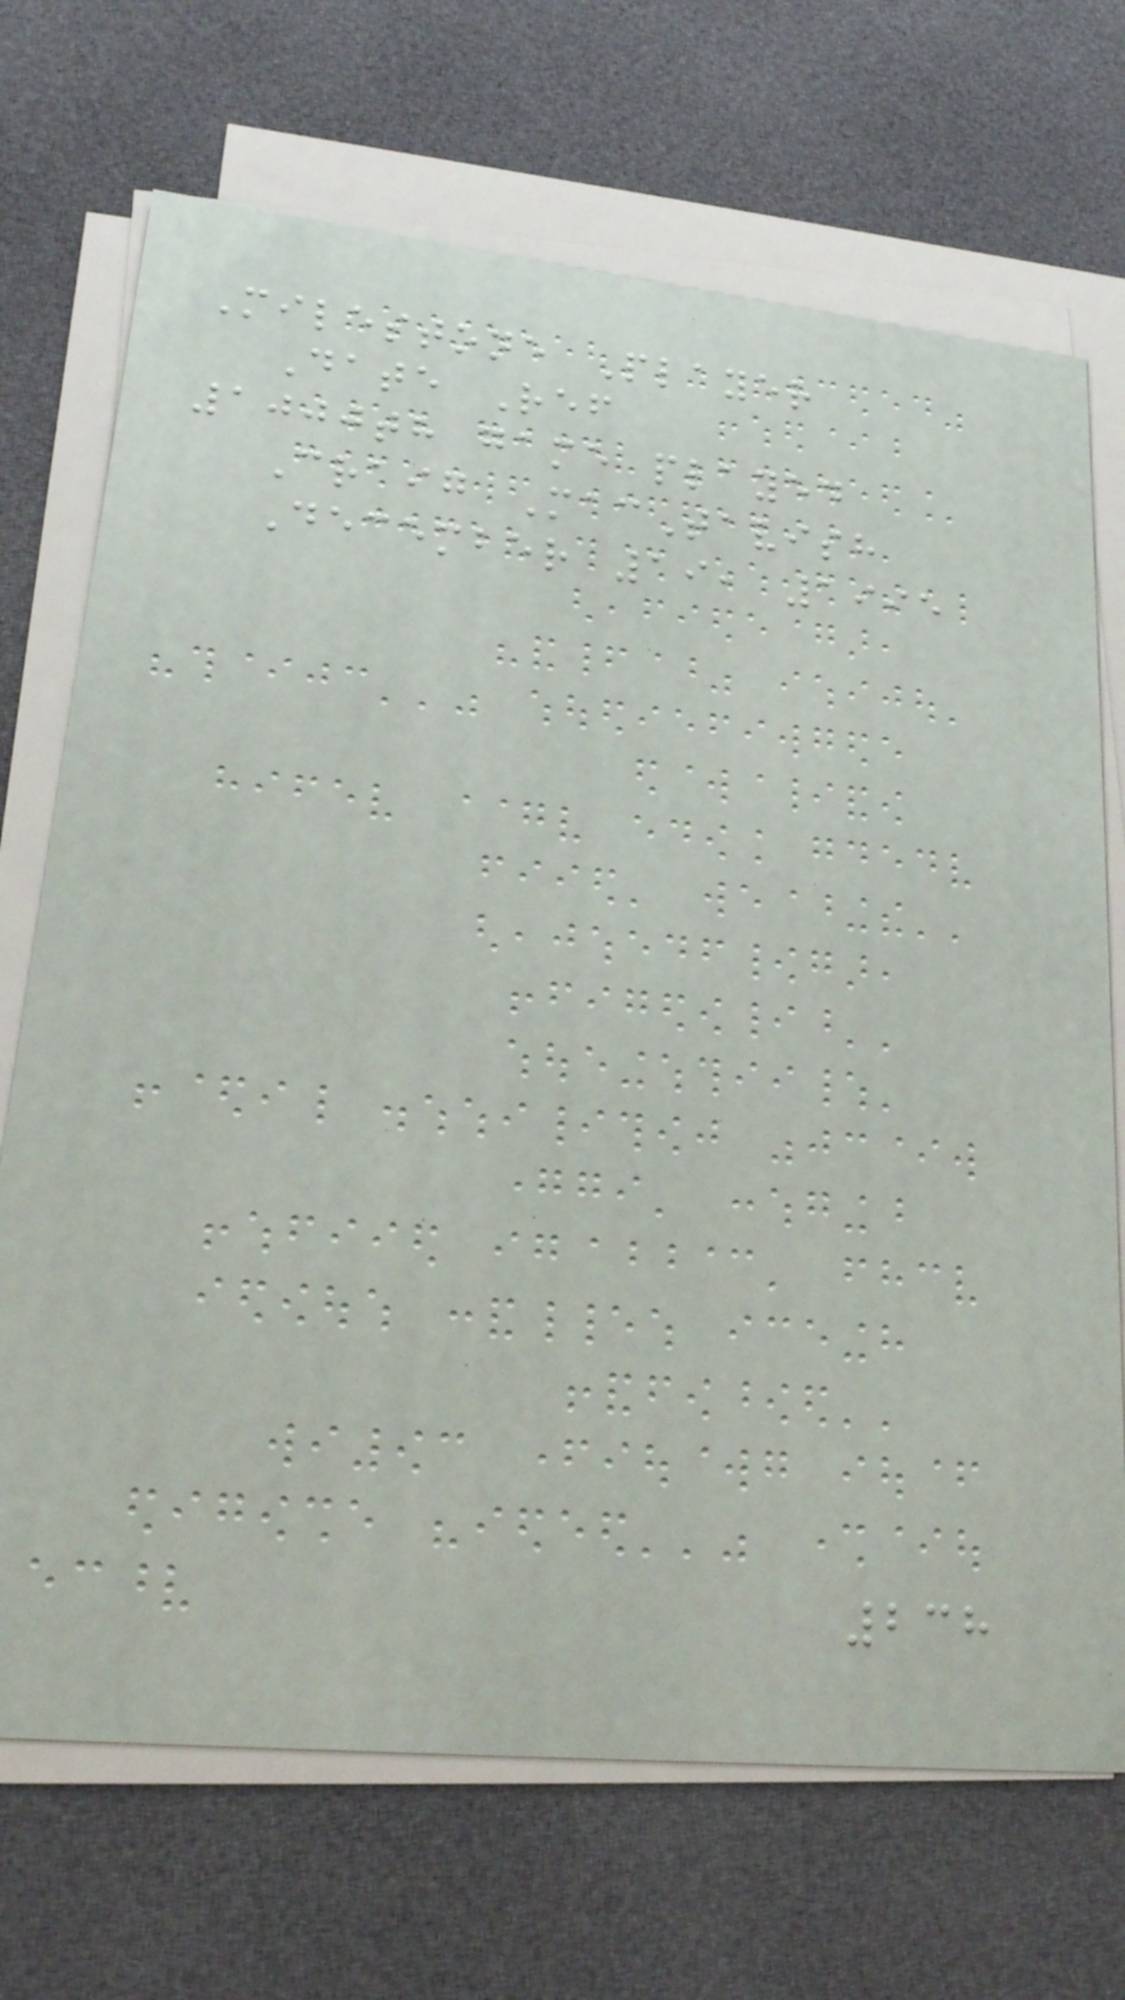Milestone Player
Date Ref
1000th game played
Craig MacTavish
December 19, 1995
238
